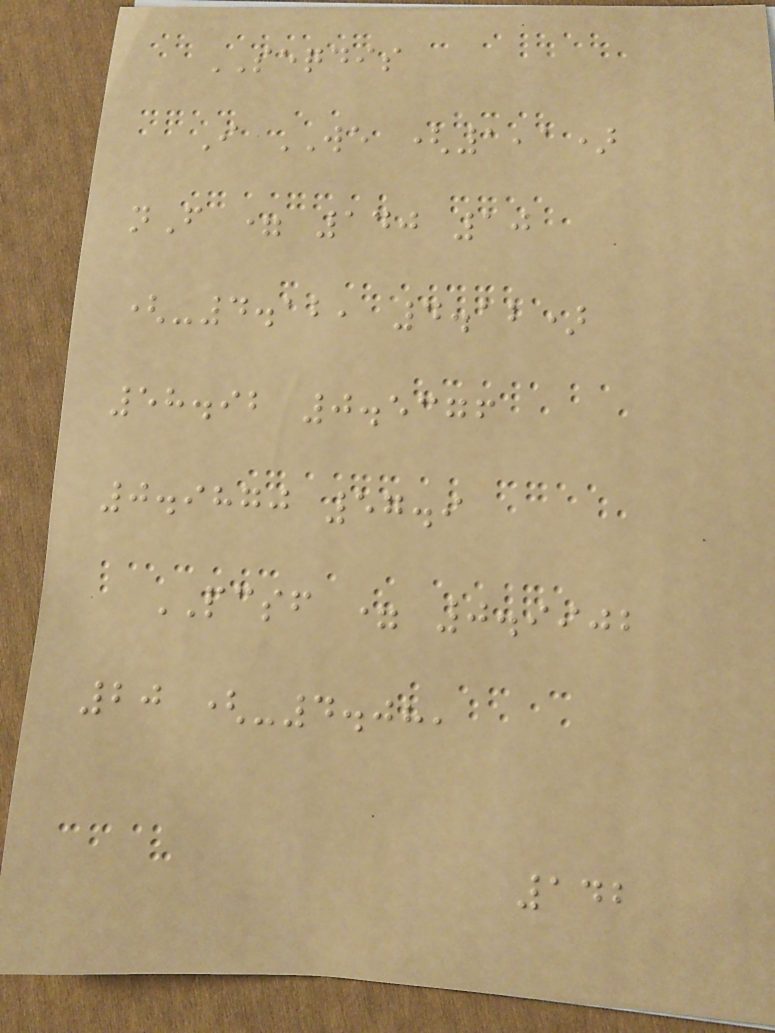SEQDIS
I WE (1,1)
nF = 140 10
(-4.12, 4.12)
58.92 0.5376
0.9870 57.9
PCSF = 0.9902
20 (-4.08,
142
